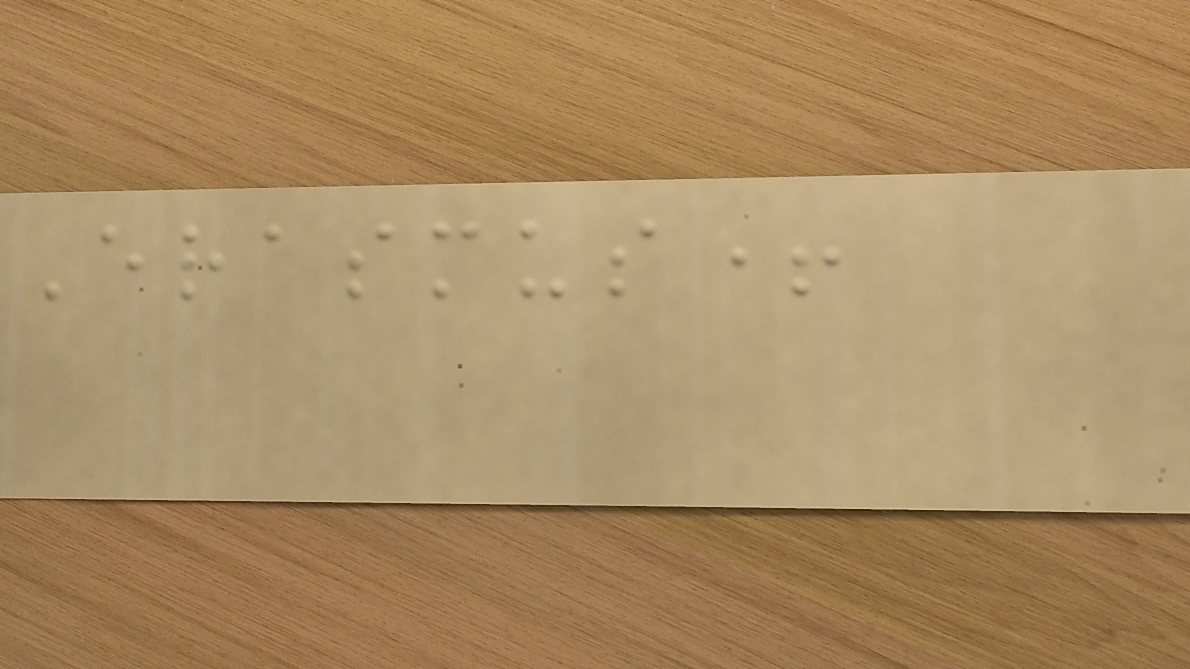Erasmus+
